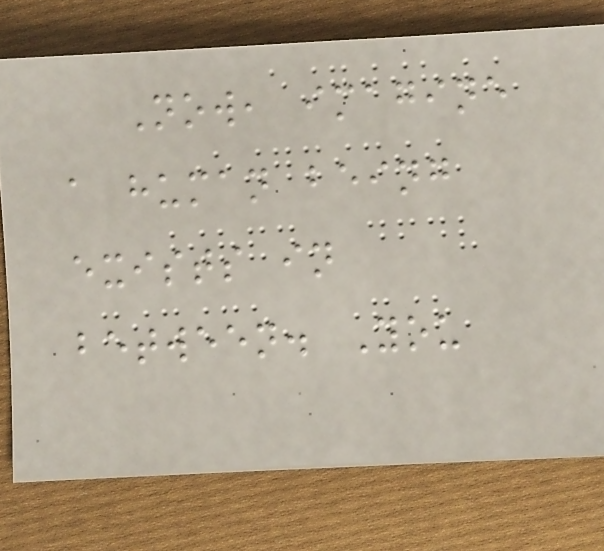Now, imagine
a human being
exists in
between. You
